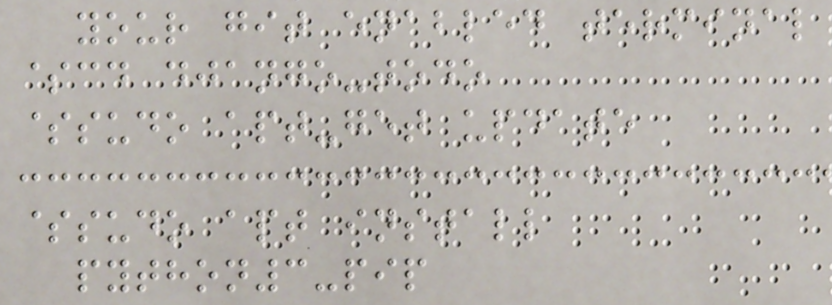your git enabled terminal
$cd django-todo
$sudo apt-get update
$sudo apt install
python3-pip
